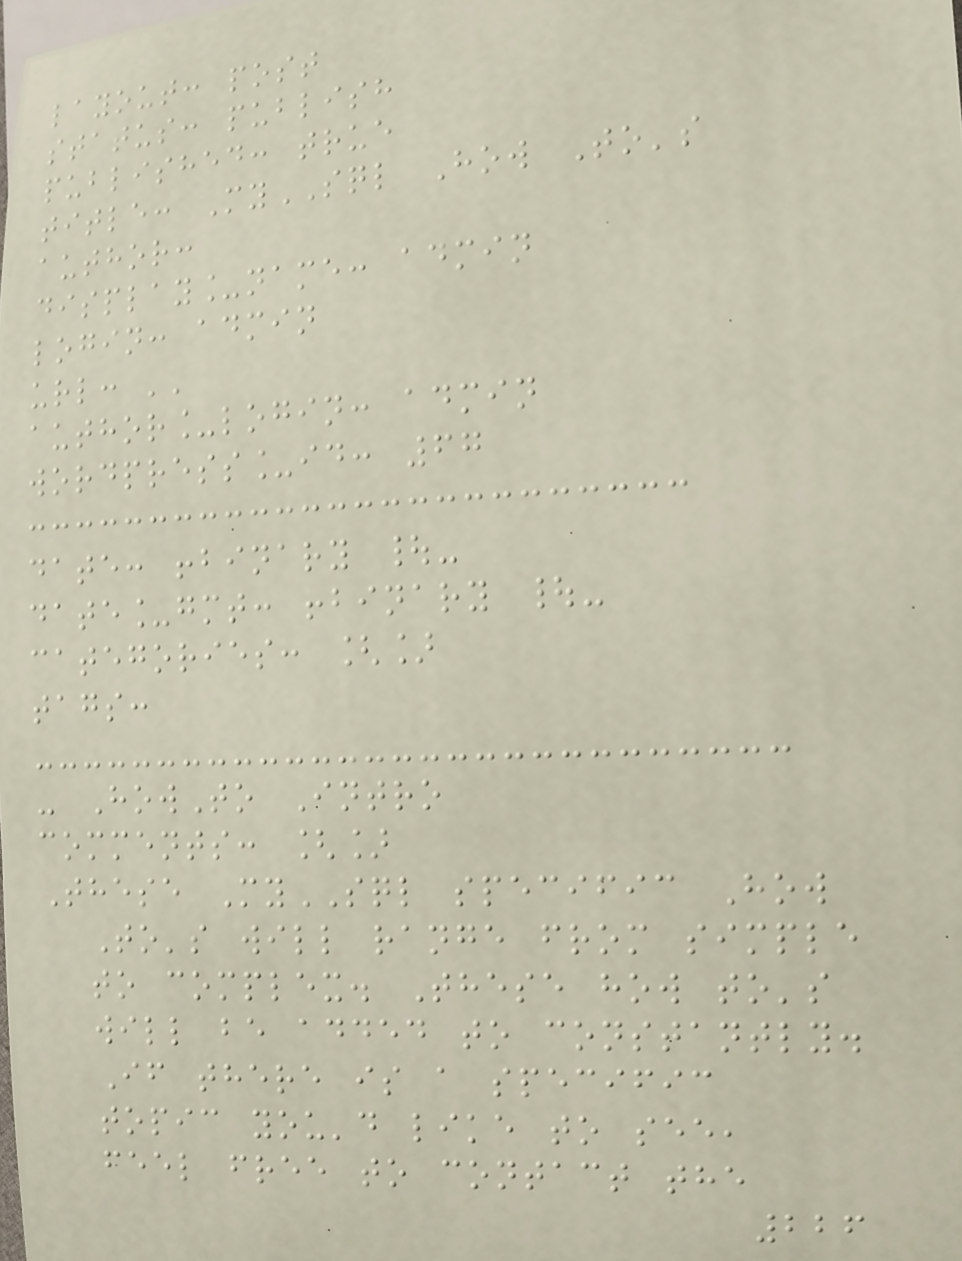layout: post
status: publish
published: true
title: MySQL How To's
author:
display_name: admin
login: admin
url: ''
author_login: admin
wordpress_id: 67
date: !binary |-
date_gmt: !binary |-
categories: []
tags:
- HowTo Intro
comments: []
These MySQL specific How
To's will range from simple
to complex. These how to's
will be added to constantly.
If there is a specific
topic you'd like to see,
feel free to contact the
226
